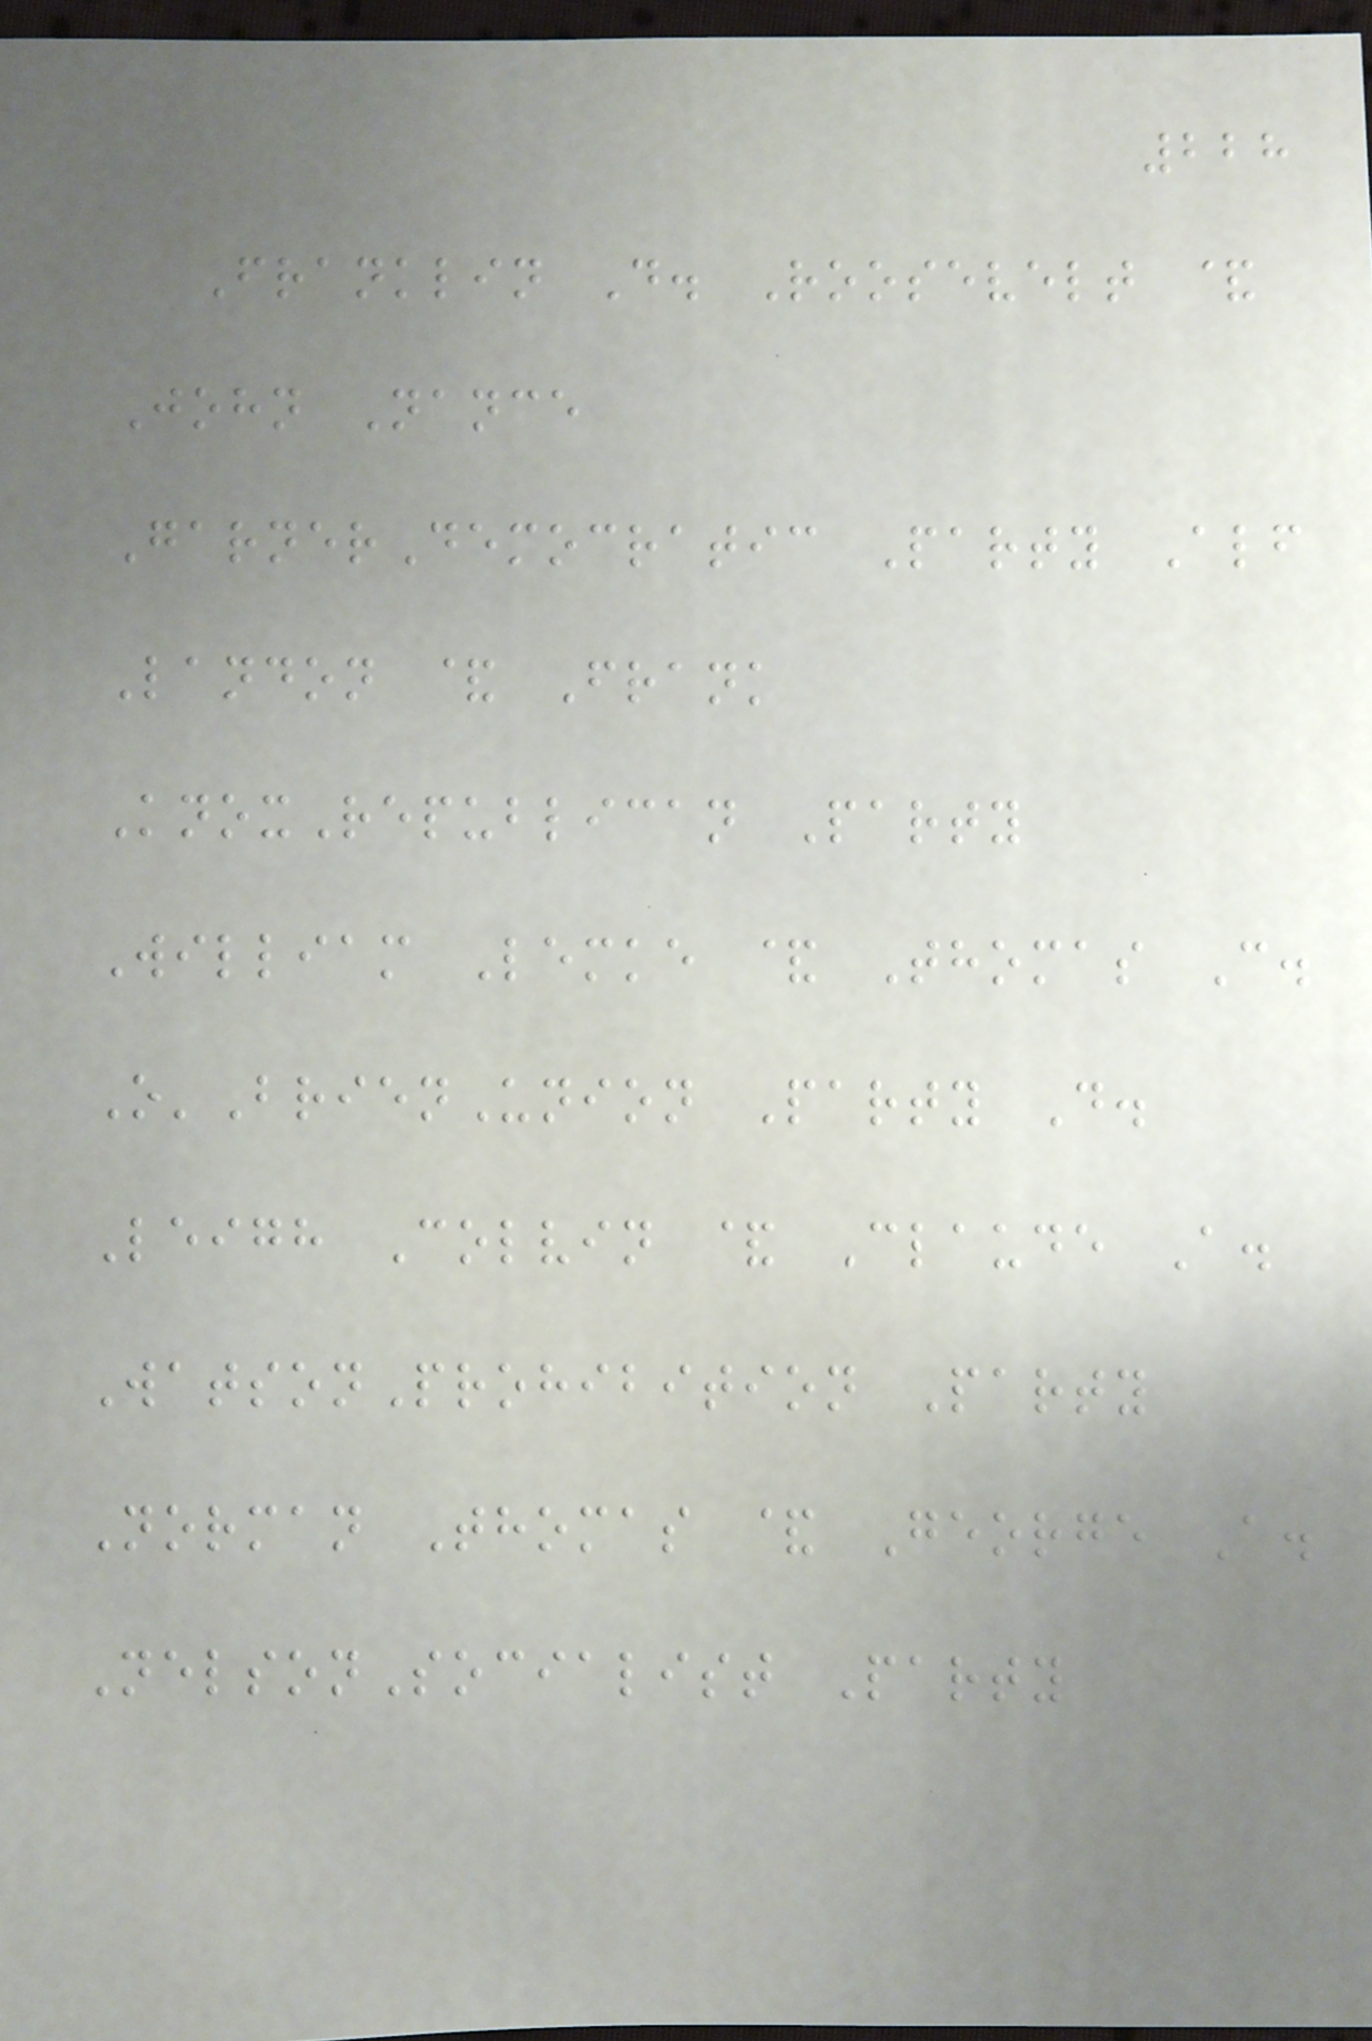228
Franklin D. Roosevelt &
John Nance
GarnerDemocratic Party Alf
Landon & Frank
KnoxRepublican Party
William Lemke & Thomas C.
O'BrienUnion Party D.
Leigh Colvin & Claude A.
WatsonProhibition Party
Norman Thomas & George A.
NelsonSocialist Party
